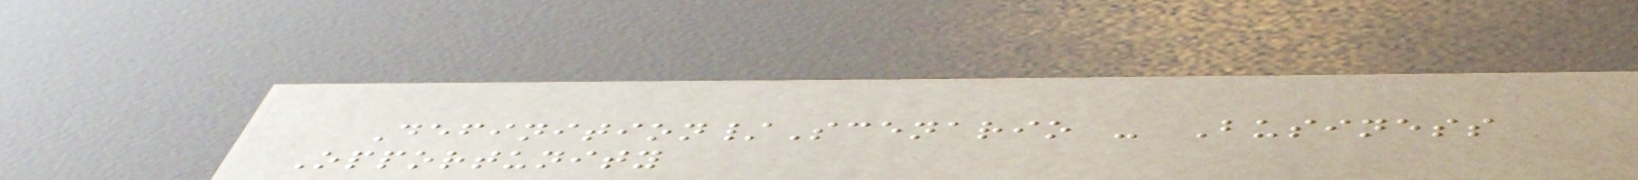Definition/Scenario - Business
Opportunity
